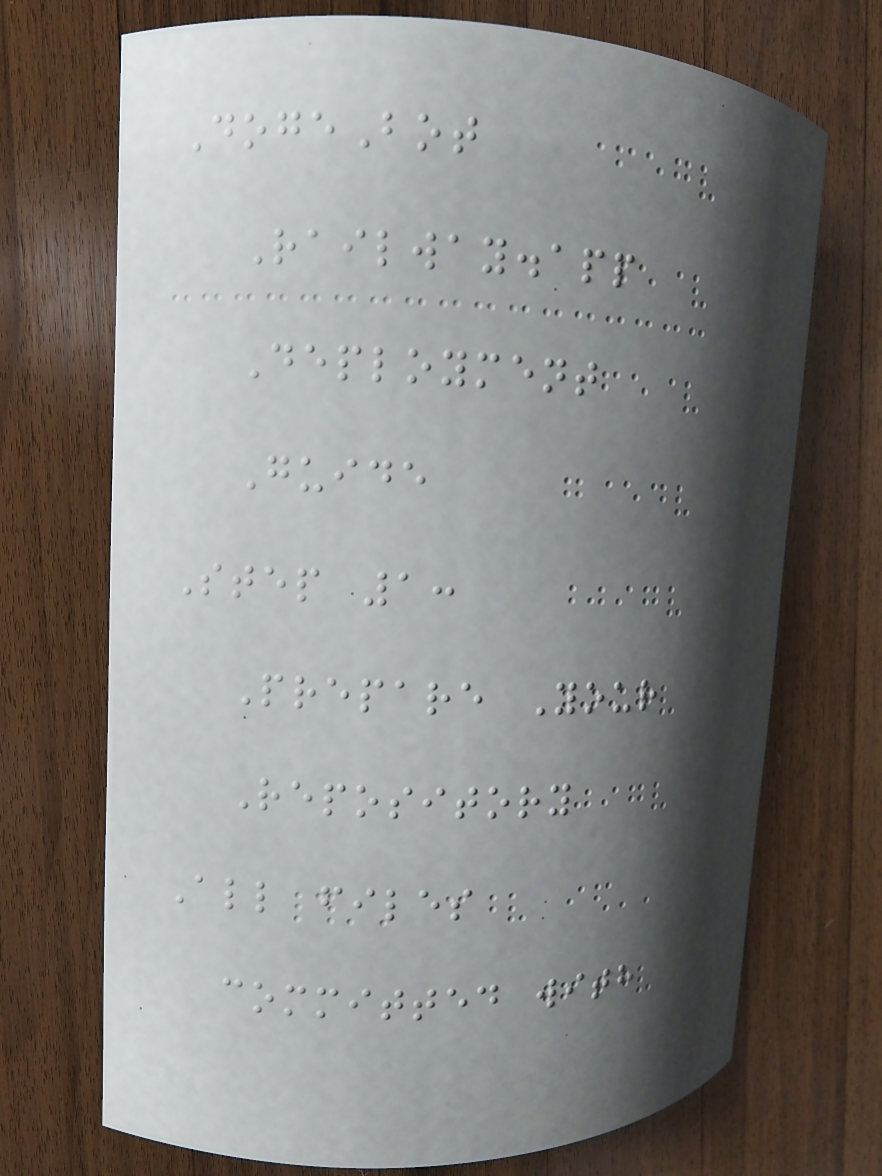DogeBot
Railway.app
Deployment
Guide
Step 1:
Prepare Your
Repository
All files
committed with
